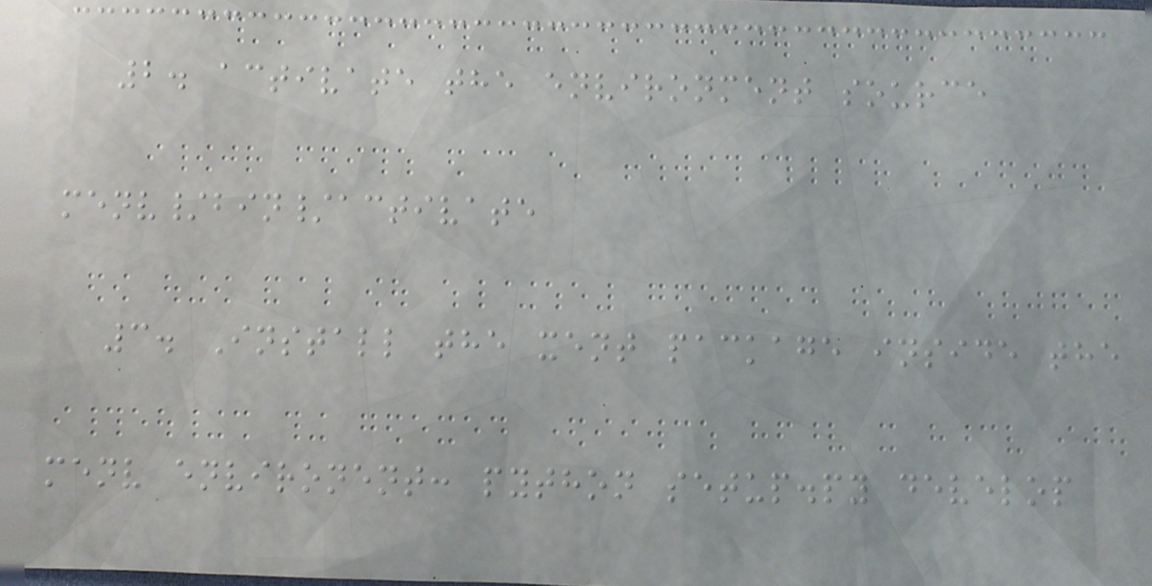2. activate the environment source
menv/bin/activate
3. Install the xent package inside the
menv environent: python setup.py develop
